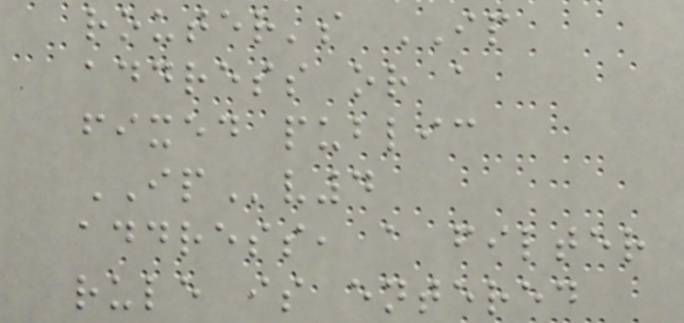router's IP
address or a
fixed public
IPv4
address, a filter
rule is entered
